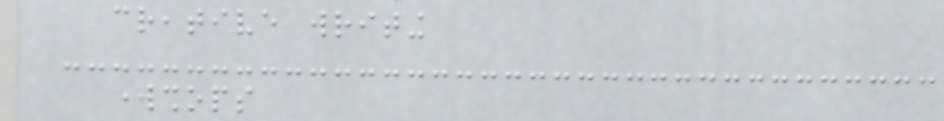creative writing
workshops
